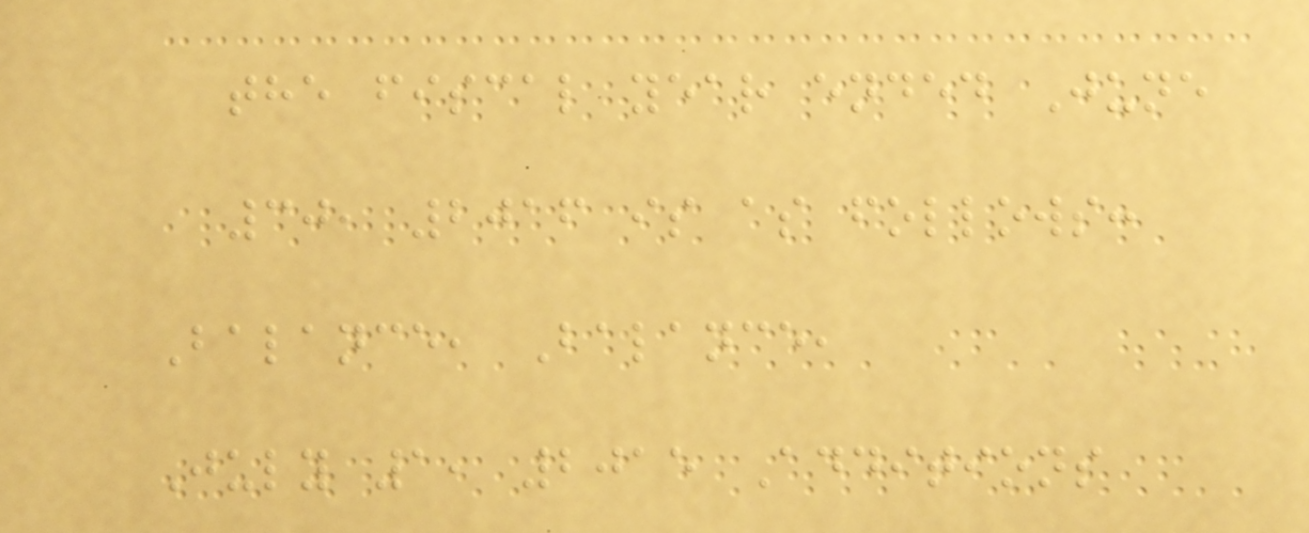the fiscal year ended June
30, 2016 is as follows:
Balance, Balance,
July 1, 2015 Additions
